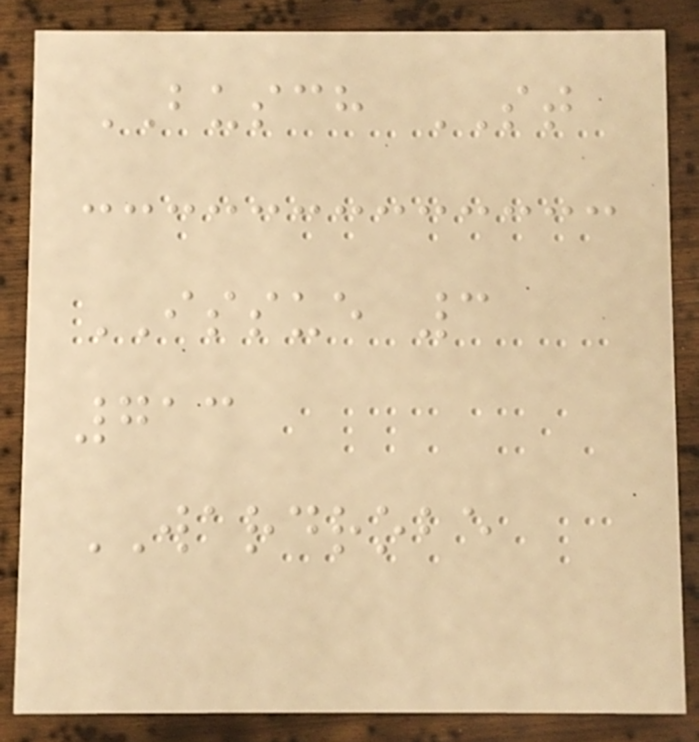BUSCH ST
ISSUE 3
713
WARDROBE
